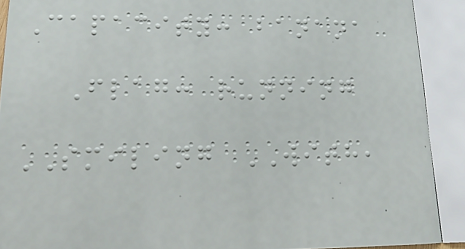Capacity: banana
Flag: running
SMILING WITH,
